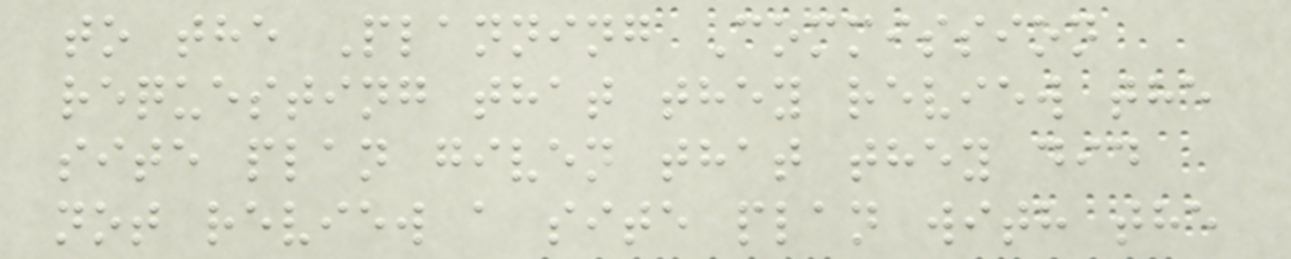to the Planning Commission
requesting that they review the
site plan given that they did
not review a site plan with the
